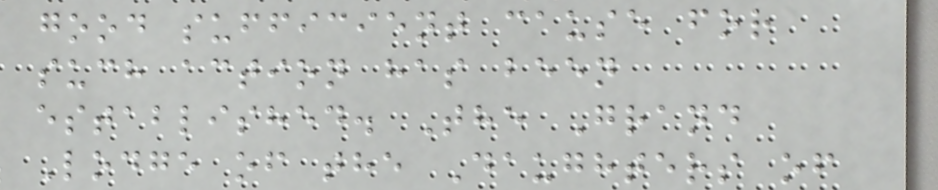good sufficient cause for
such action has been
established. The Grand
Lodge of the Daughters of
